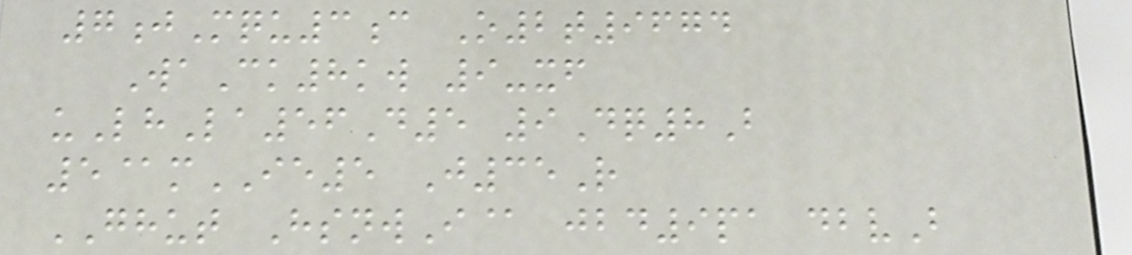7jMqu3c O2t9674
WaCk8kw 9-xf
uLhLa56D5 9Dq8B
5@mIE5 J35R
GHUT HsnwI@ jbd9pa dbvB
